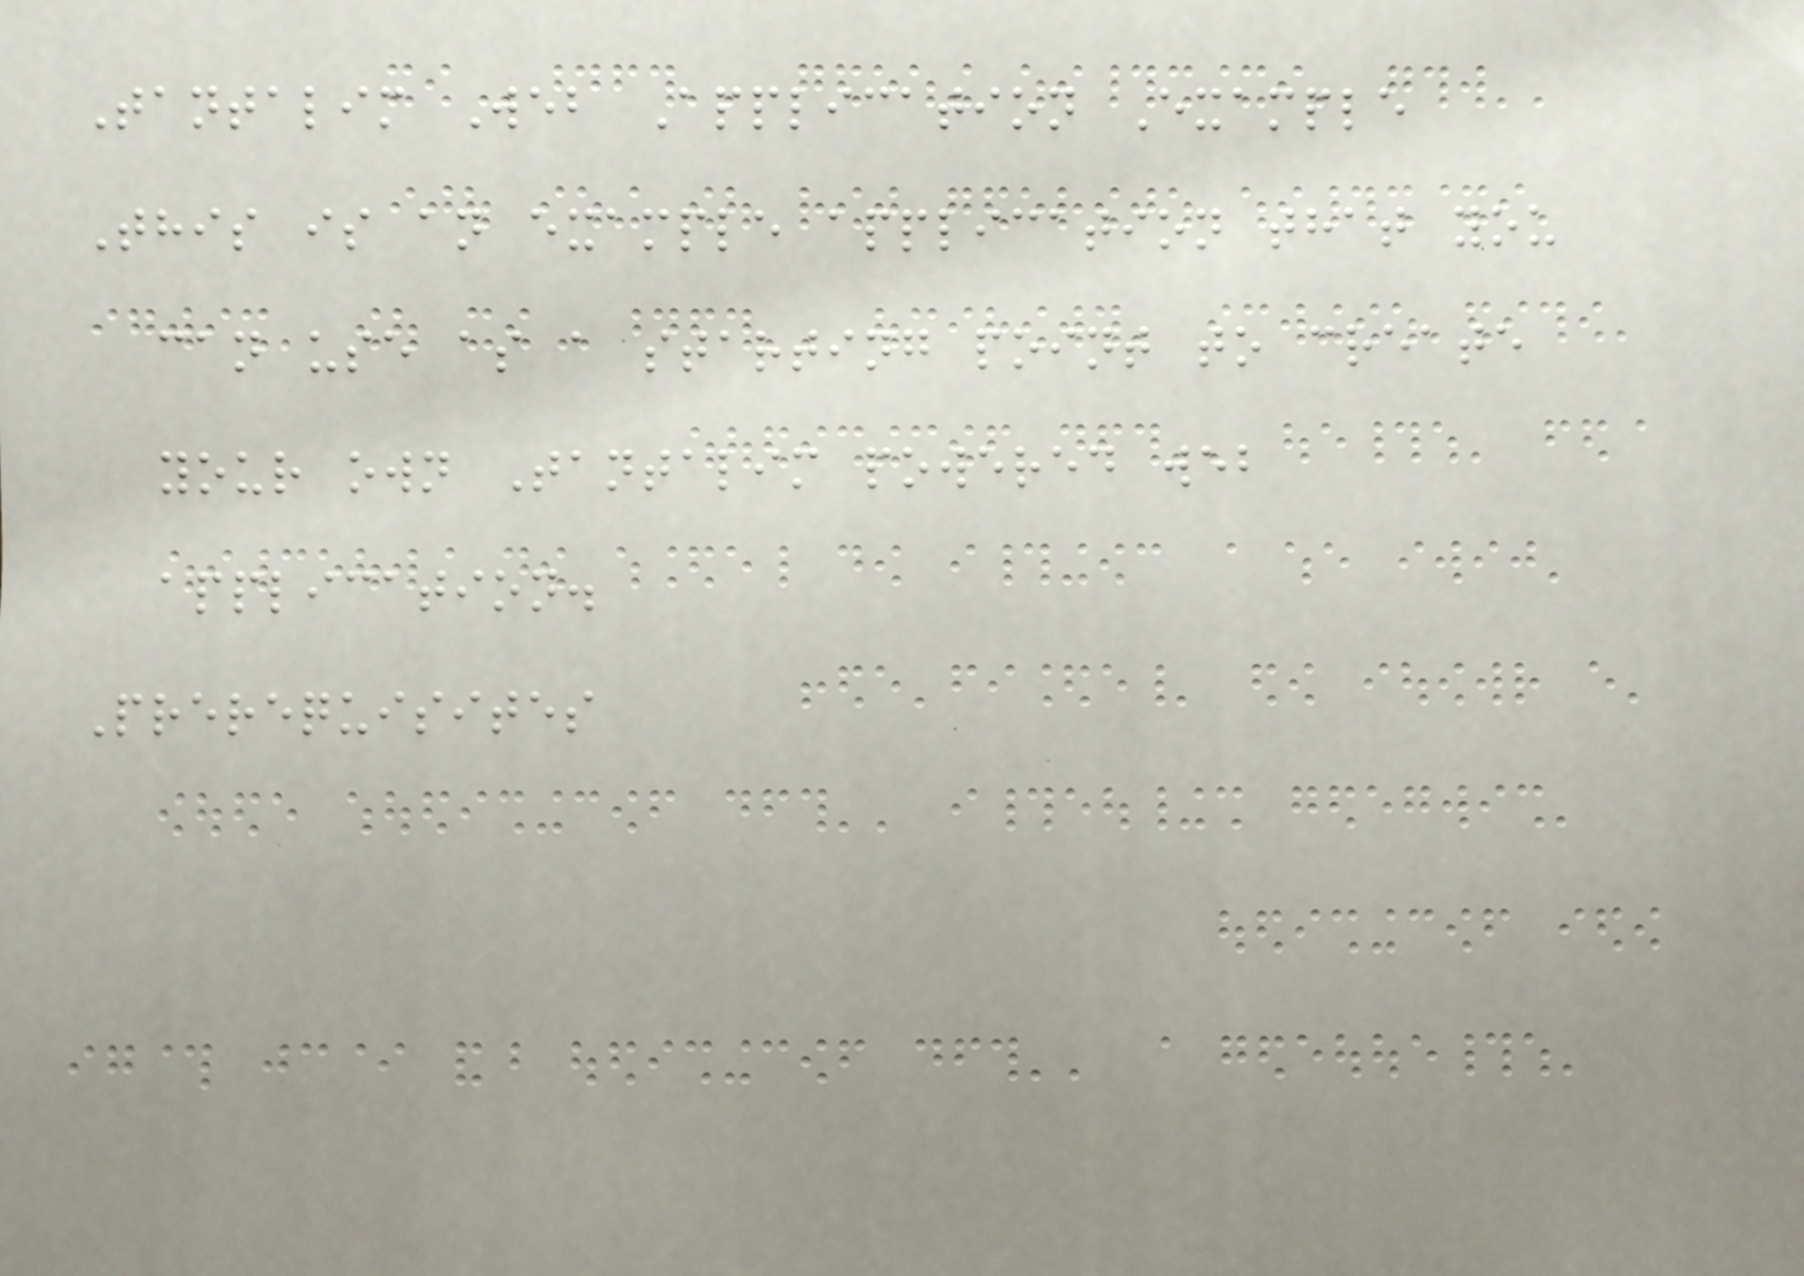Tantalim Web Application Example
This is an example application that you
can use as a starting point to create
your own Tantalim powered web
application.
Prerequisites
